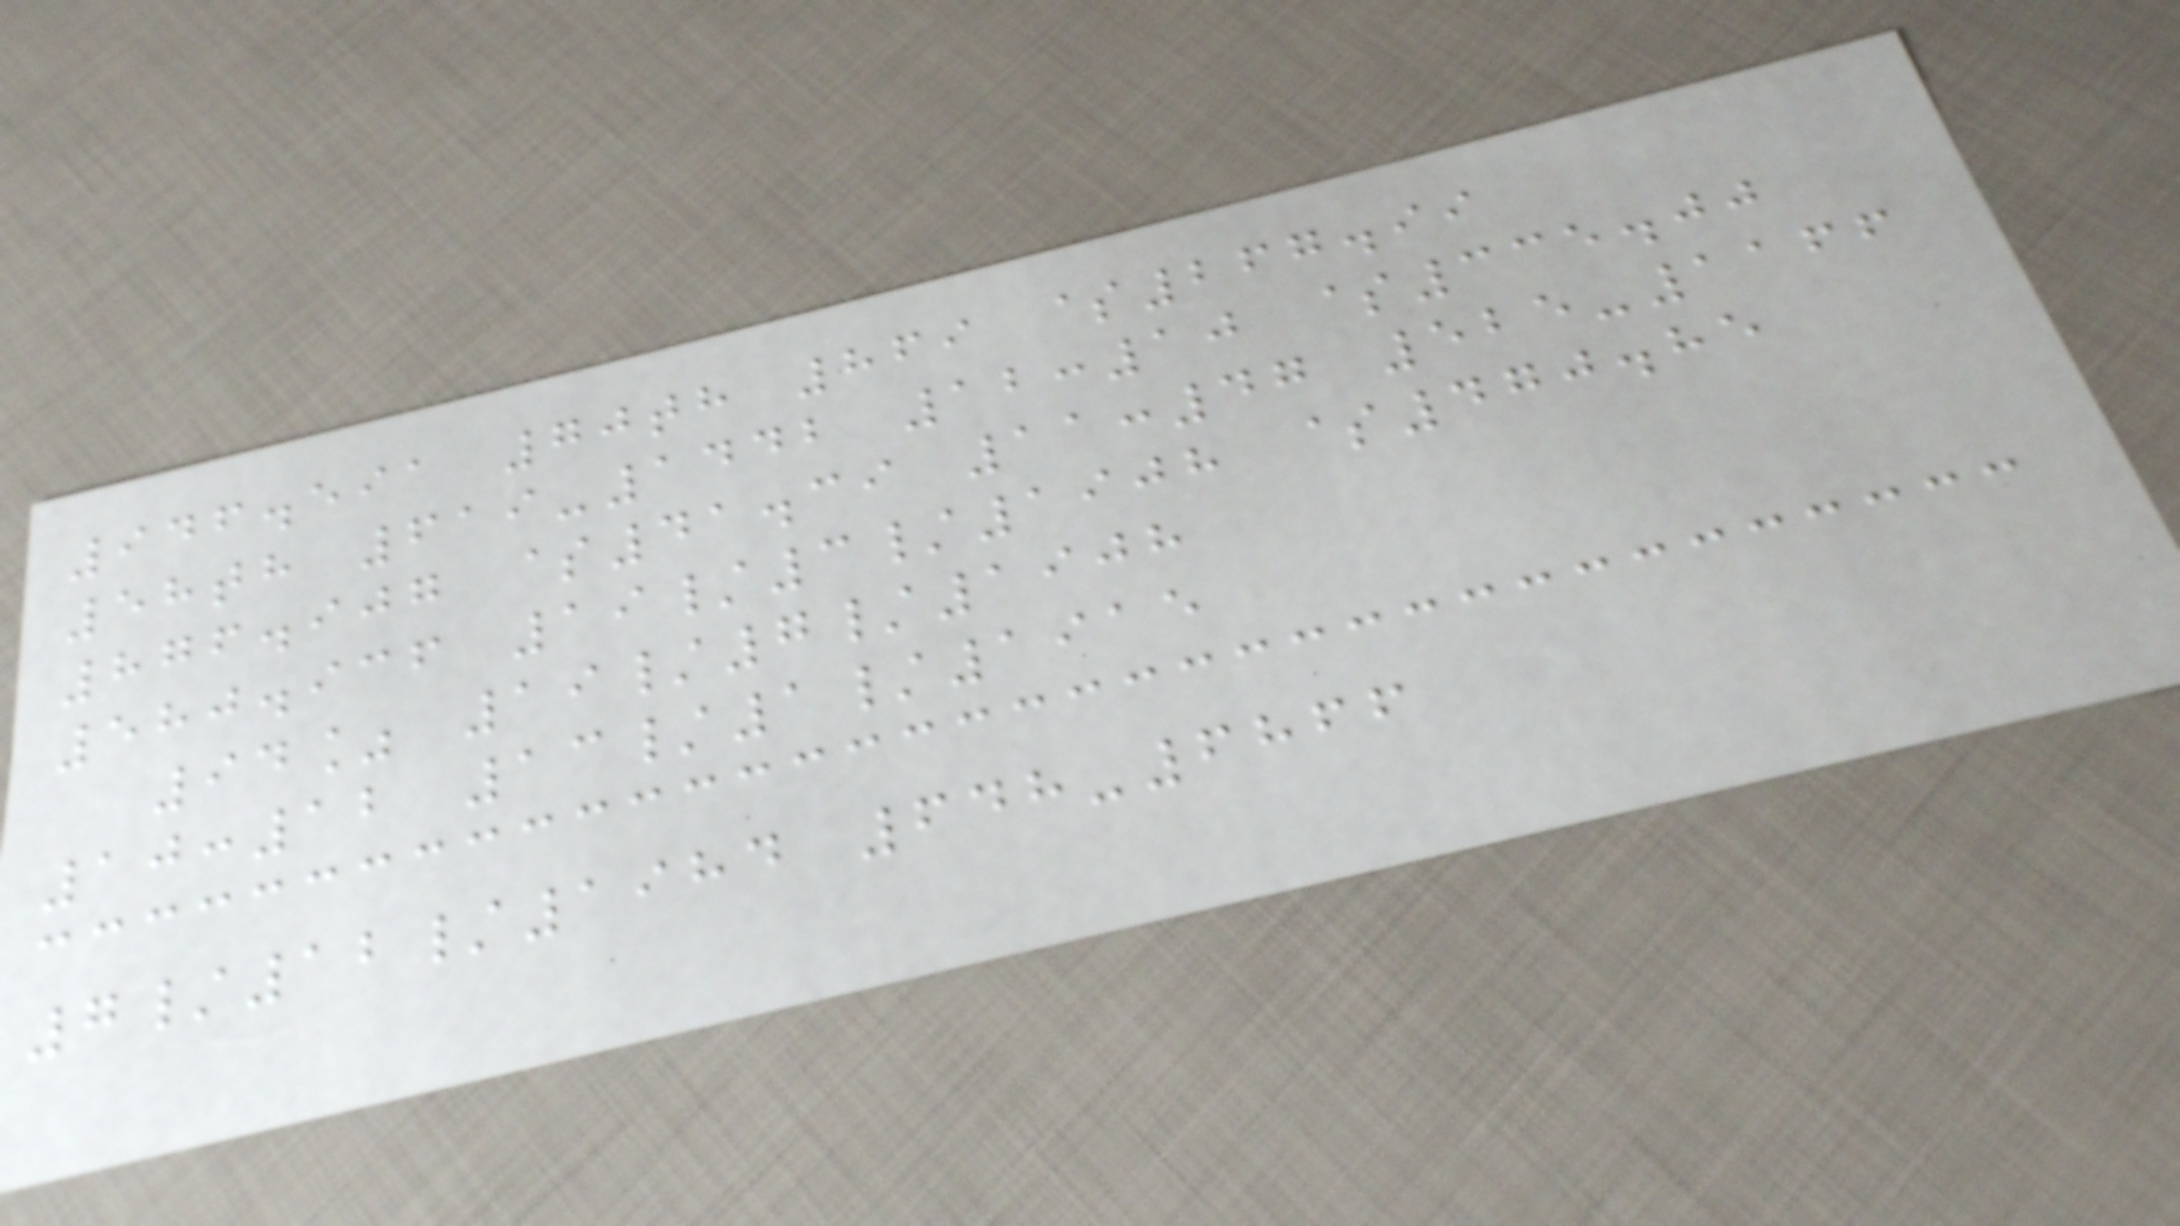946.591 70th 869 $267.99
58th 619-1442 12:10 $335.00
876.907 $41.39 11:47 525-1166
580.936 19/3/1908 $470.85
94% 19/7/1908
10:12 13/1/1915
7/12/1984 648-6866
